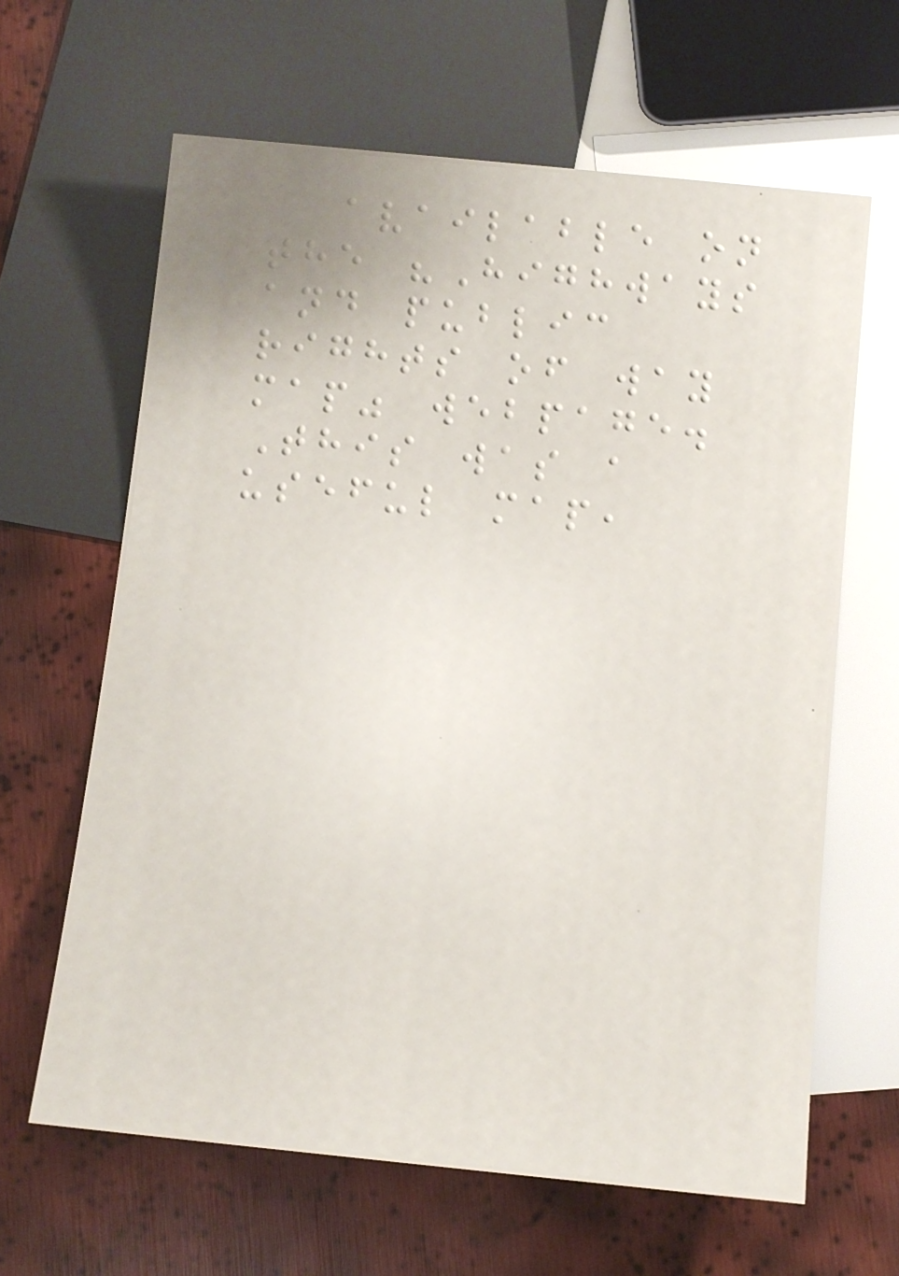available on
the "Highways
and public
rights of way
map" webpage.
This was a
useful map,
